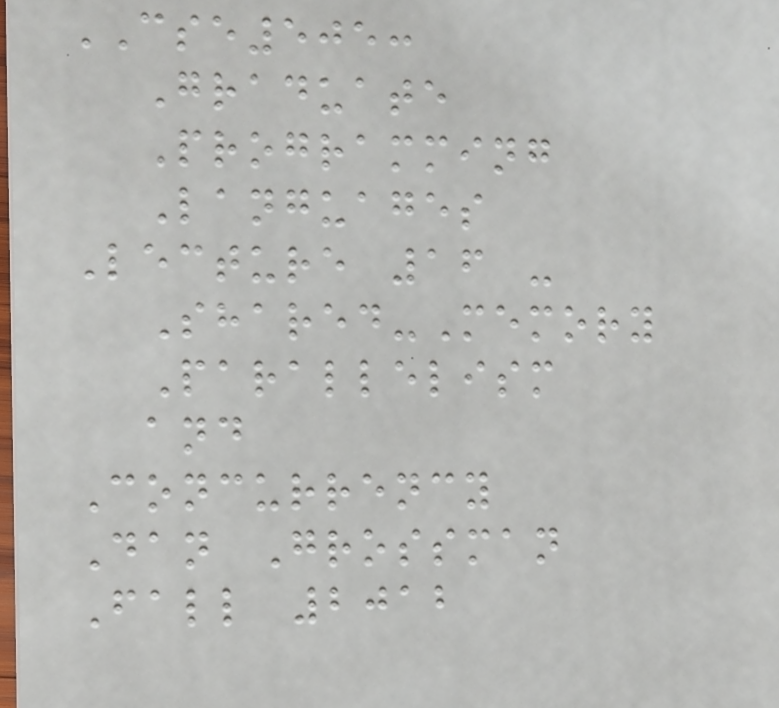CSE505:
Graduate
Programming
Languages
Lecture 16 -
Shared-Memory
Parallelism
and
Concurrency
Dan Grossman
Fall 2012
